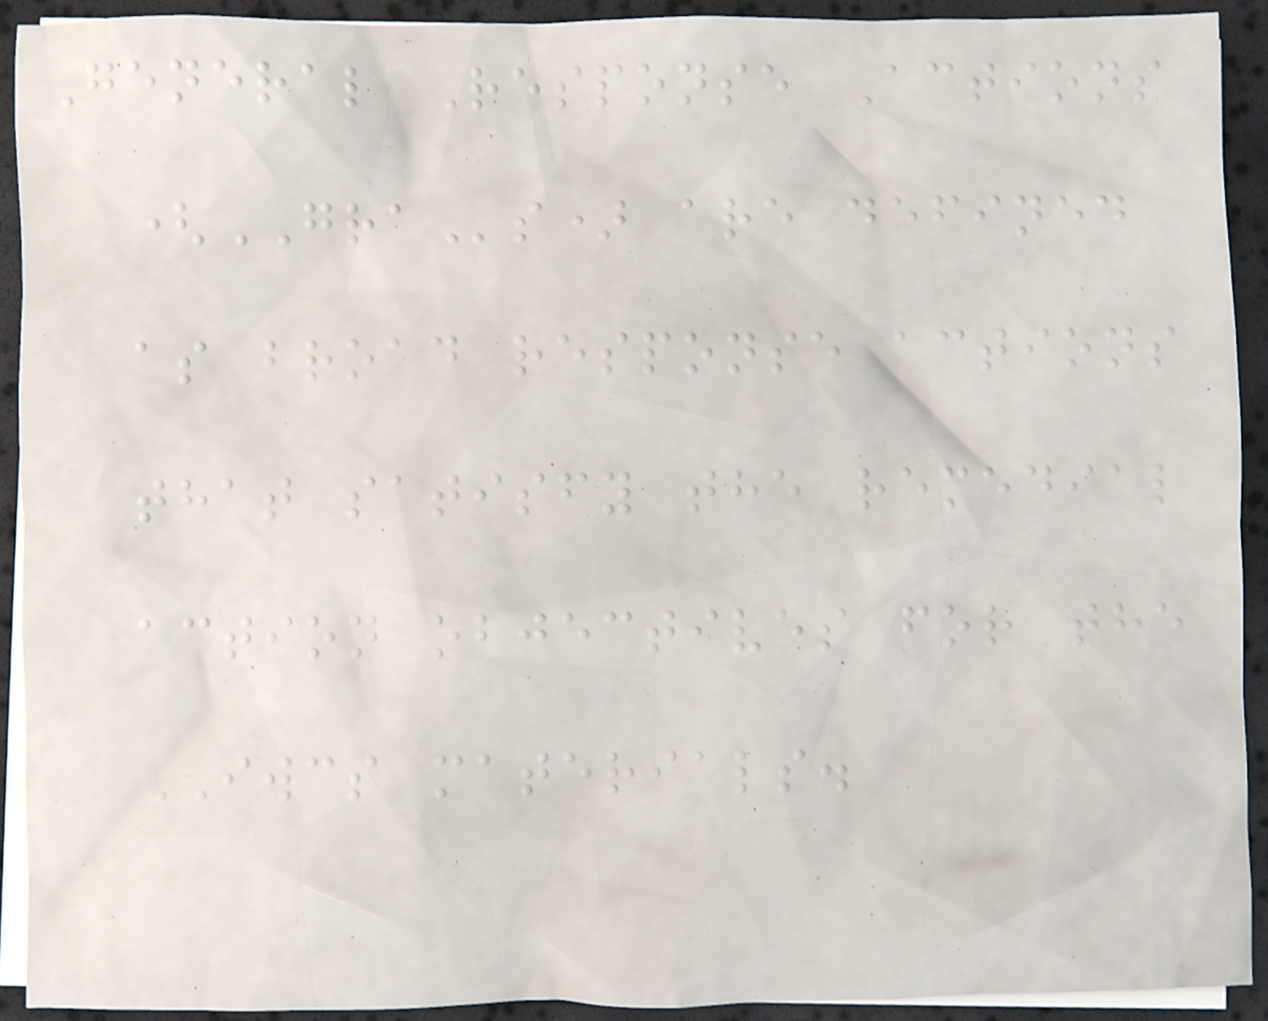General Response Actions
(GRAs) are defined
as broad response actions
that satisfy the remedial
action objectives for the
IWCS materials.
